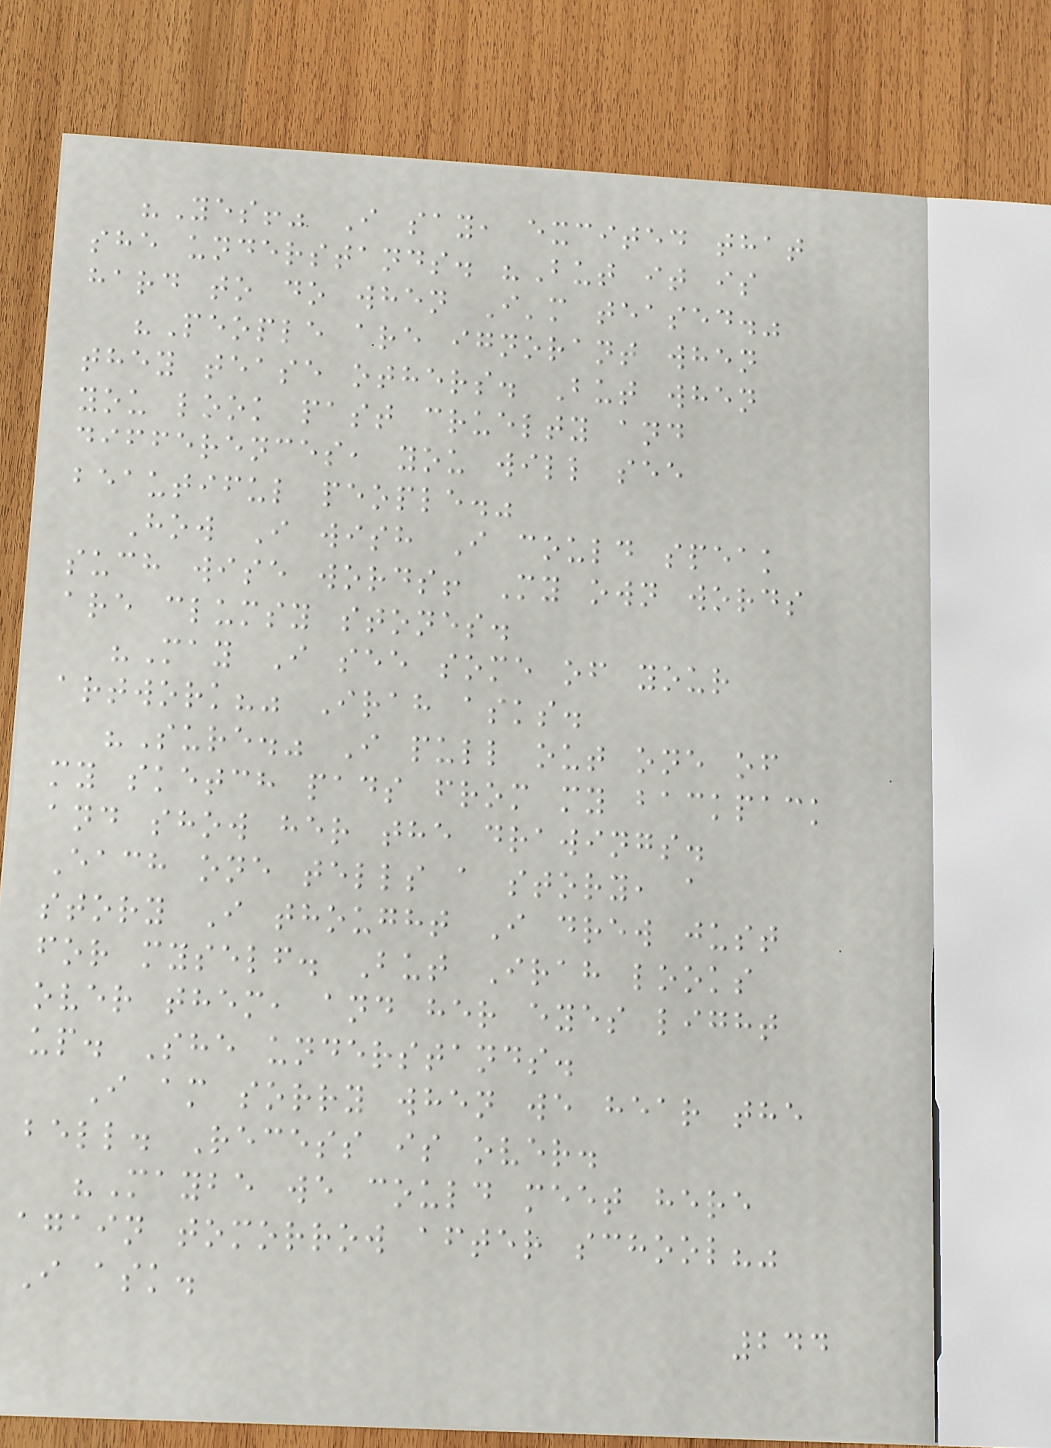"Yes!" I say, excited that
she understands. "But it is
hard to do when I'm teased."
"People are ignorant when
they tease others. But when
you look past cruelty and
differences, you will see
beautiful people."
How I wish I could speak
such wise words! My own words
are clumsy stones.
"May I see some of your
artwork?" Irah asks.
"Sure." I pull out one of
my sketch pads from my backpack
and show her the drawings.
Each one tells a story, a
story I thought I drew just
for myself. But Irah looks
over them, and her eyes light
up. She understands.
I am sorry when we hear the
bell. Recess is over.
"Maybe we could meet here
again tomorrow after school?"
I ask.
244
